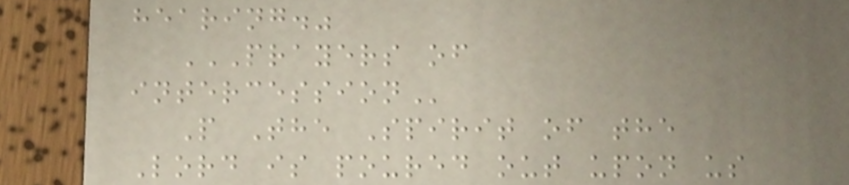hearing."
PRAYERS OF
INTERCESSION
P The Spirit of the
Lord is poured out upon us
